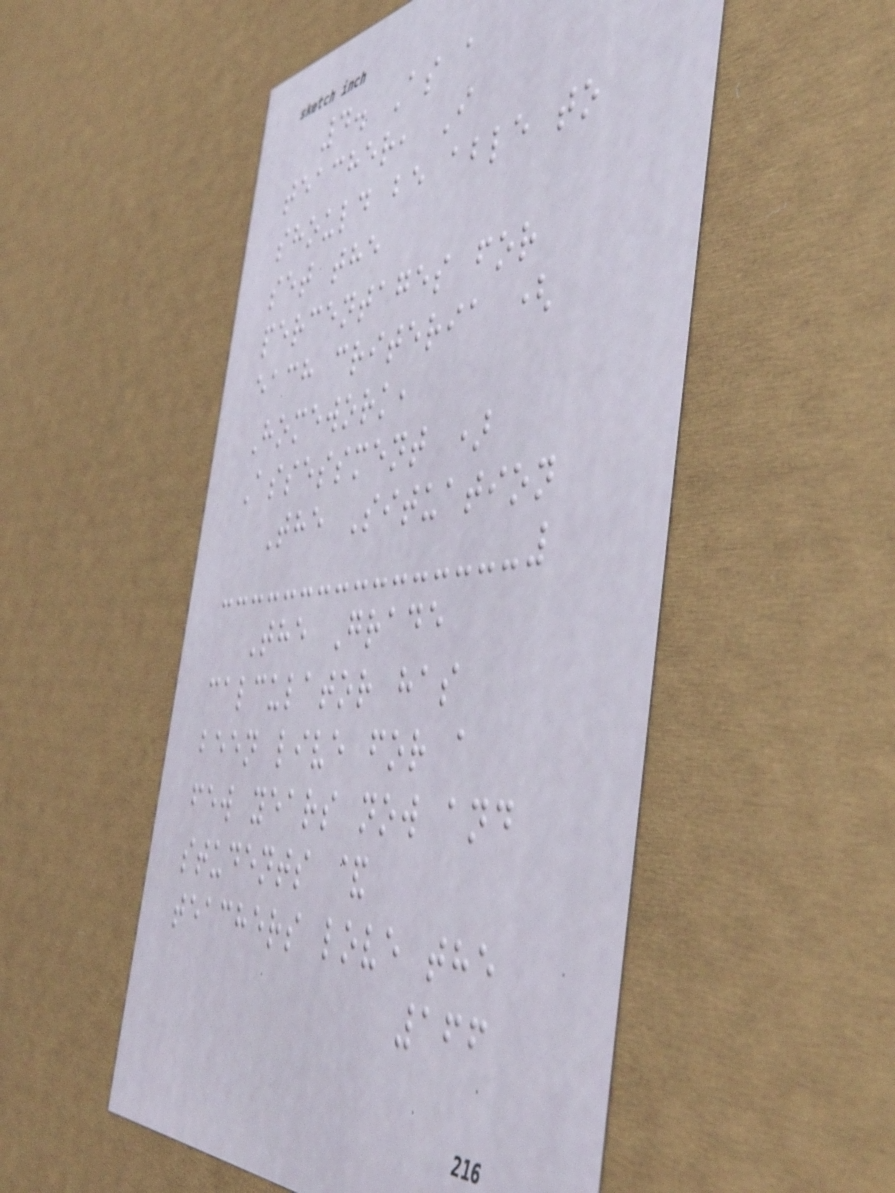4. As a
teacher, I
should be able to
set the
percentages for
each criteria (
Homework,
Assessment )
The Situation
The Grade
calculator has
been live for a
few years now and
students &
teachers love the
166
